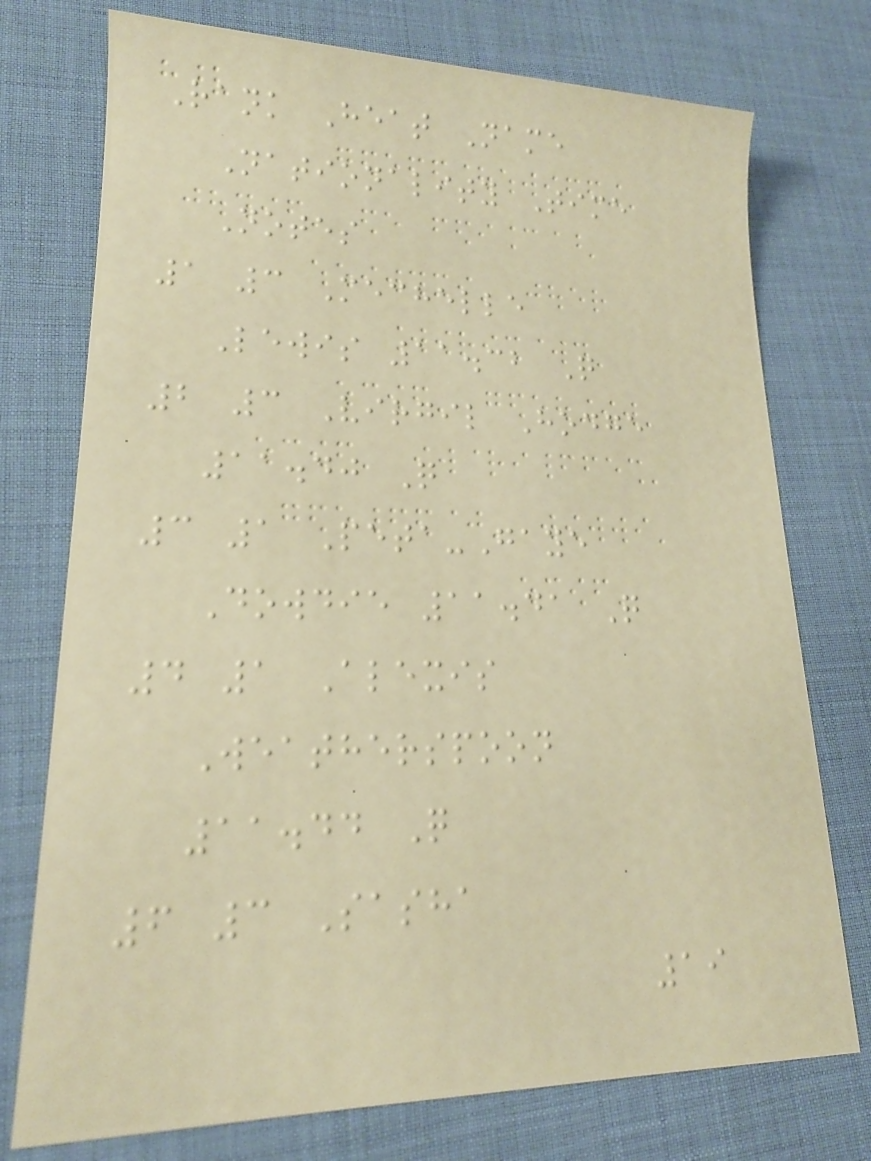Rank Heat Name
Nationality Time
Notes
1 3 Mechelle
Lewis 11.32 Q
2 3 Virgil Hodge
11.40 Q
3 1 Peta-Gaye
Dowdie 11.41 Q
4 1 Alexis
Weatherspoon
11.44 Q
6 3 Sasha
19
